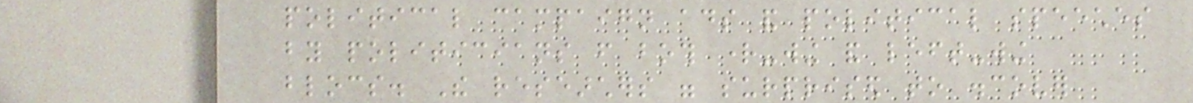political campaign ads and political speeches
by politicians from both right-wing and left-wing
blocs. The researchers were surprised to discover
